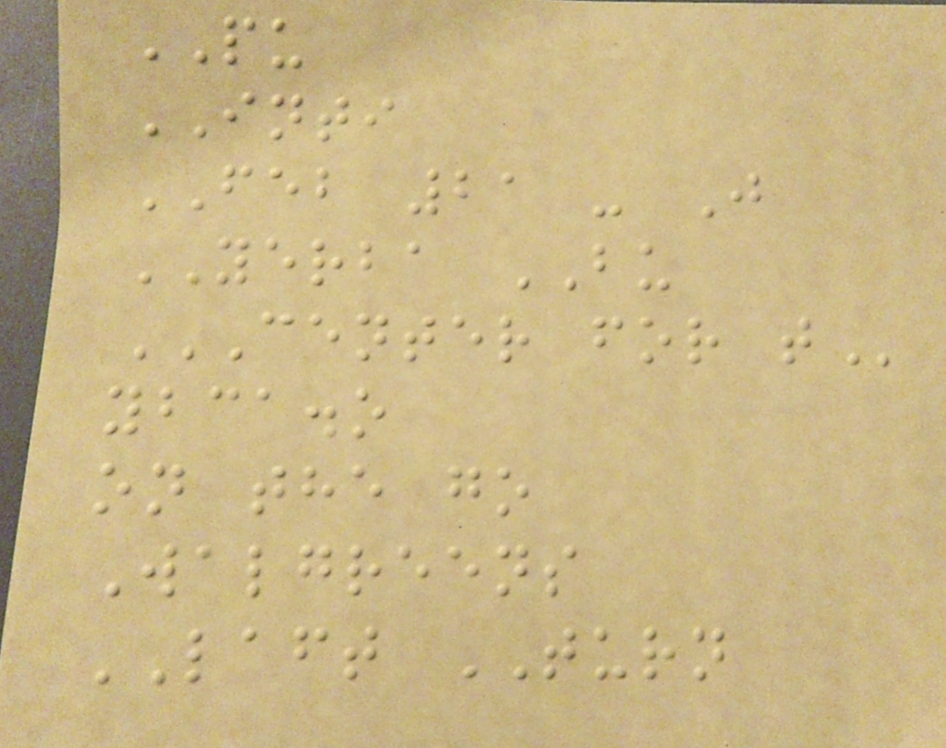PU
INTI
FEB 21 - J
YERBA BU
CENTER FOR T
ybca.o
on the go
Walgreens
LAFT TURN
